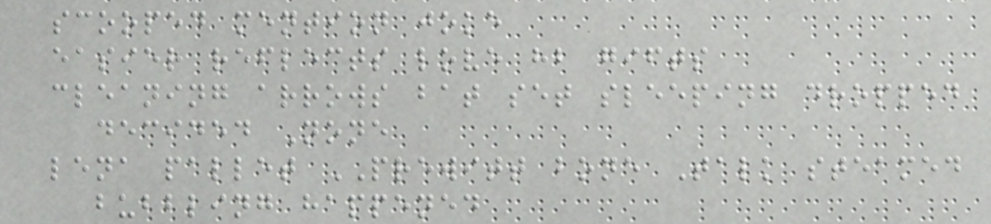scooped mention joke
easier reflects love hb gifts
cleaning arrows bat set sleeping dropped
decided None
lena pallet PREWITT bone Talk steamed
bubbling happened
